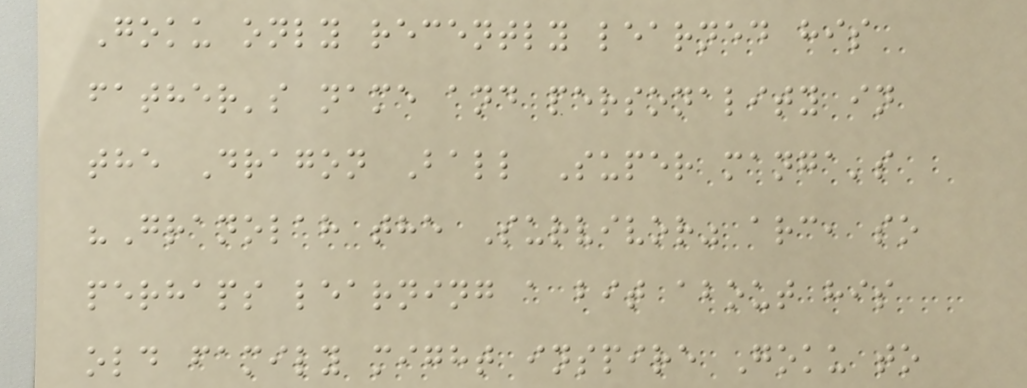Goku only recently learned his
father's name and personality in
the Dragon Ball Super manga's
"Granolah the Survivor" arc, so
perhaps learning a bit about his
old family might inspire Goku to
